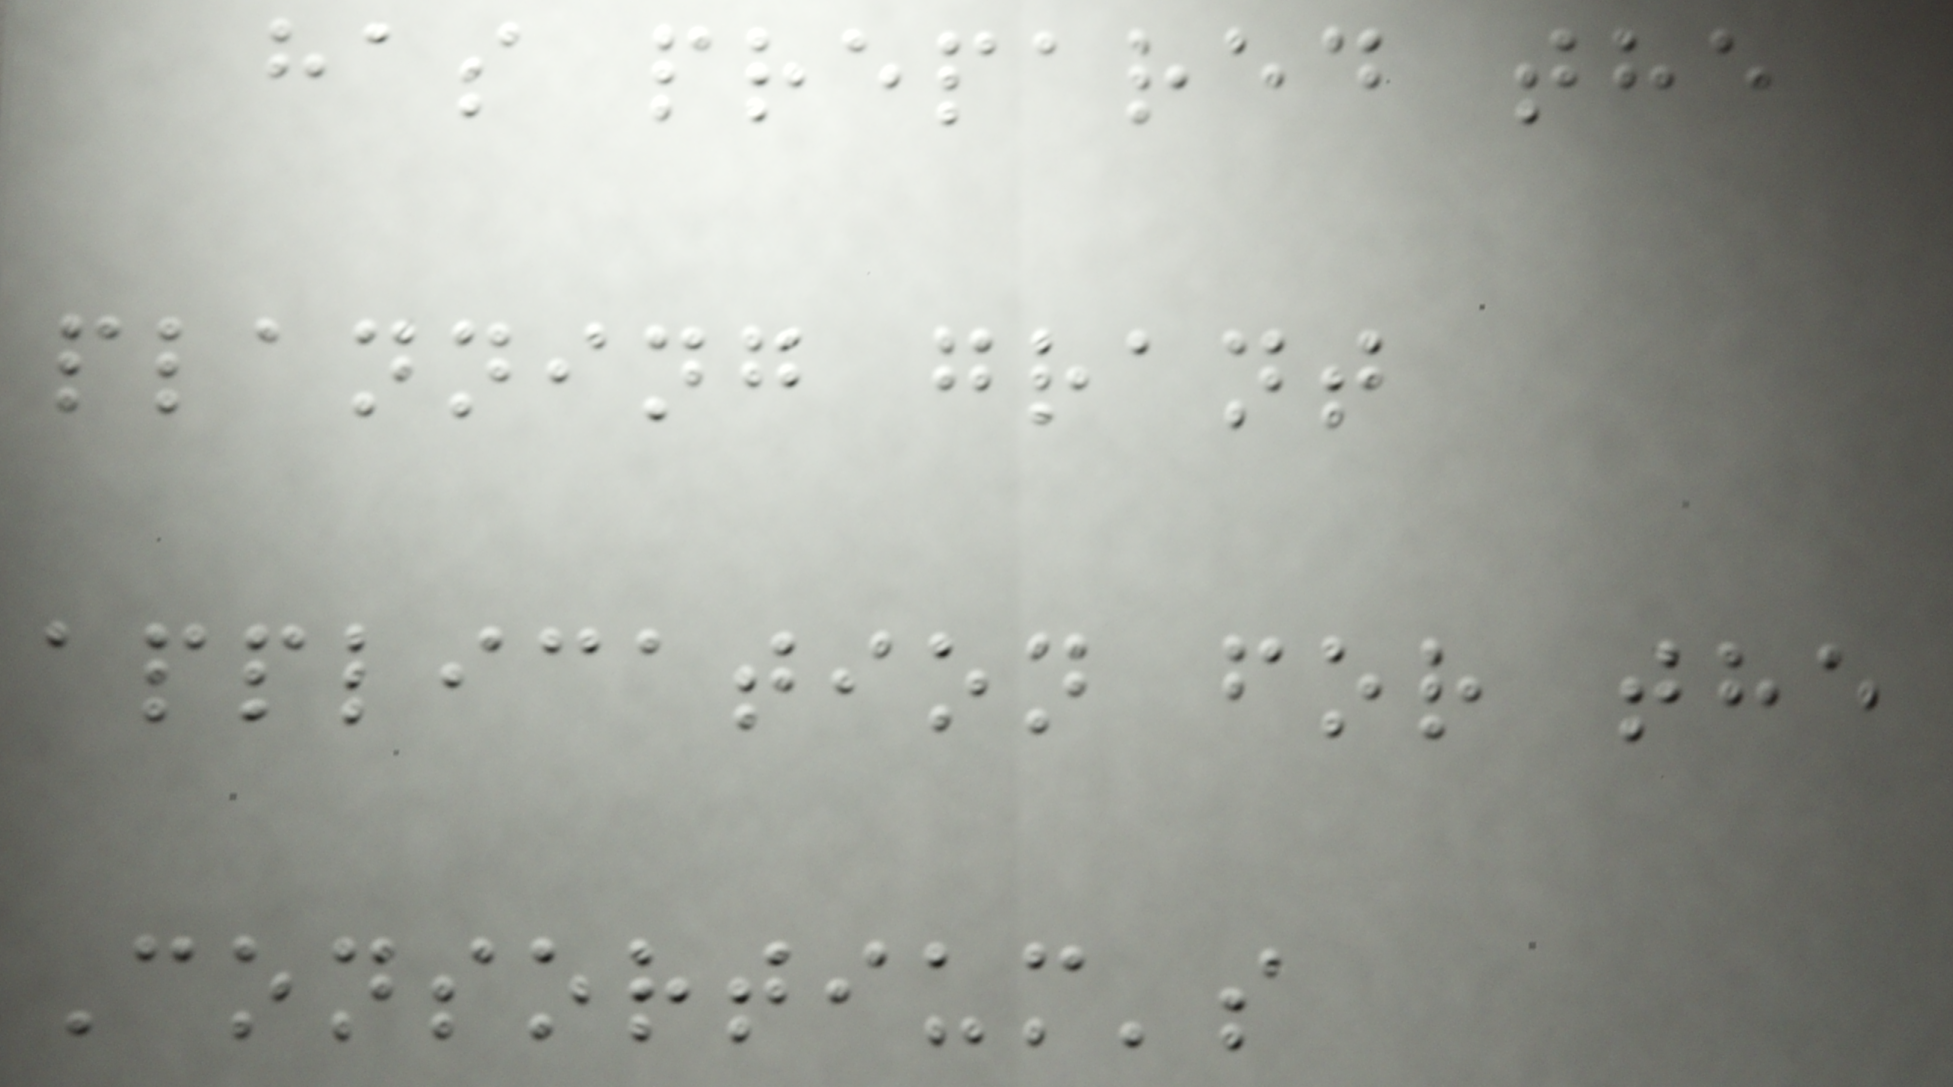has prepared the
planning grant
application for the
Consortium's
